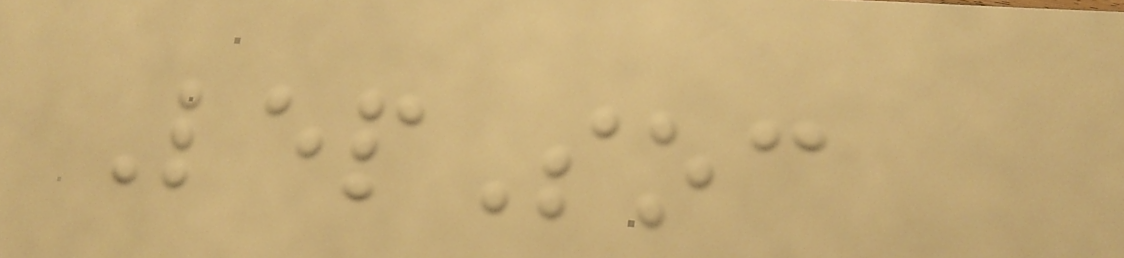LepSoc
